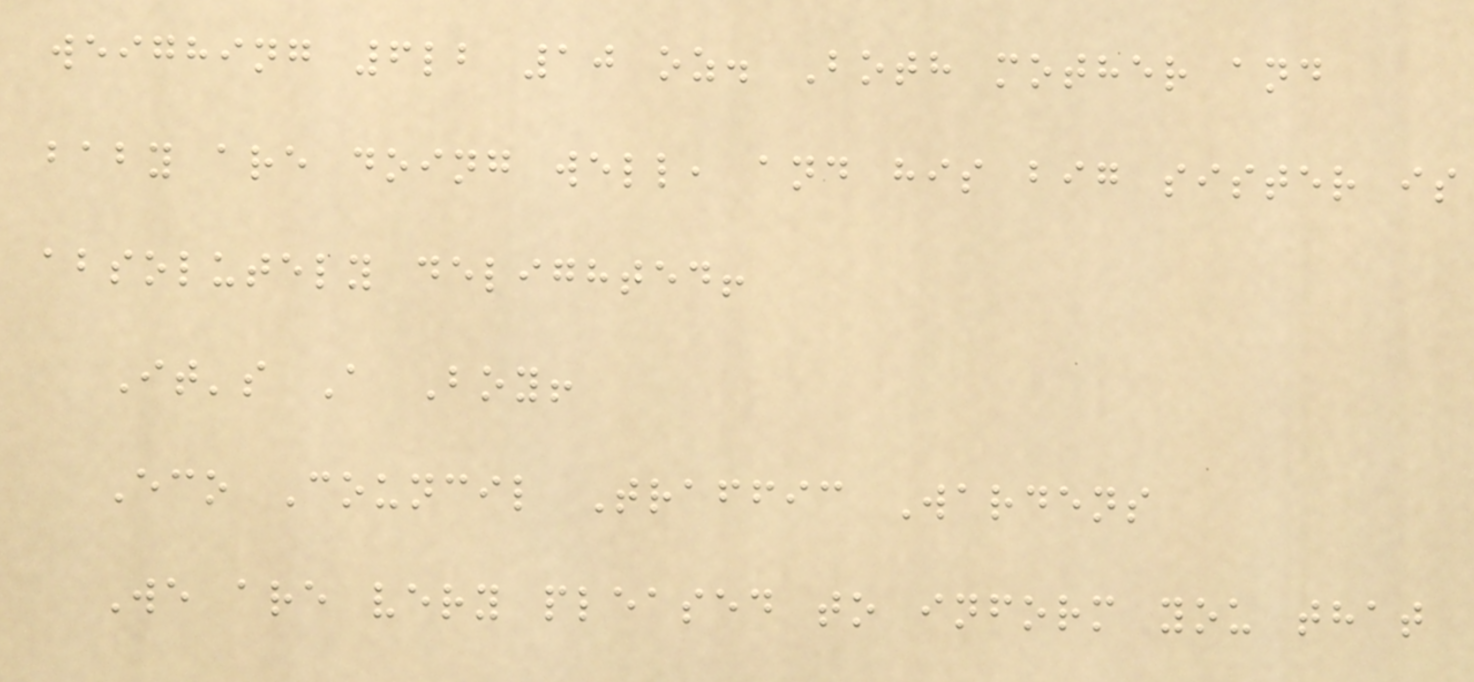weighing 6lb 10 oz. Both mother and
baby are doing well, and his big sister is
absolutely delighted!
It's A Boy!
Eco Council Traffic Wardens
We are very pleased to inform you that
